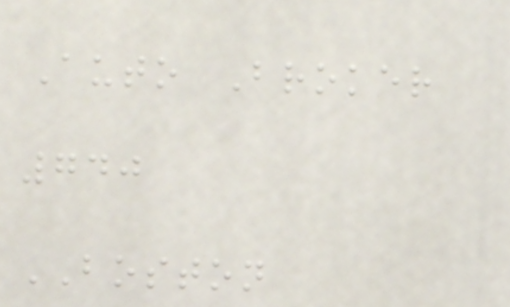Auto Broker
740
BOSTON
